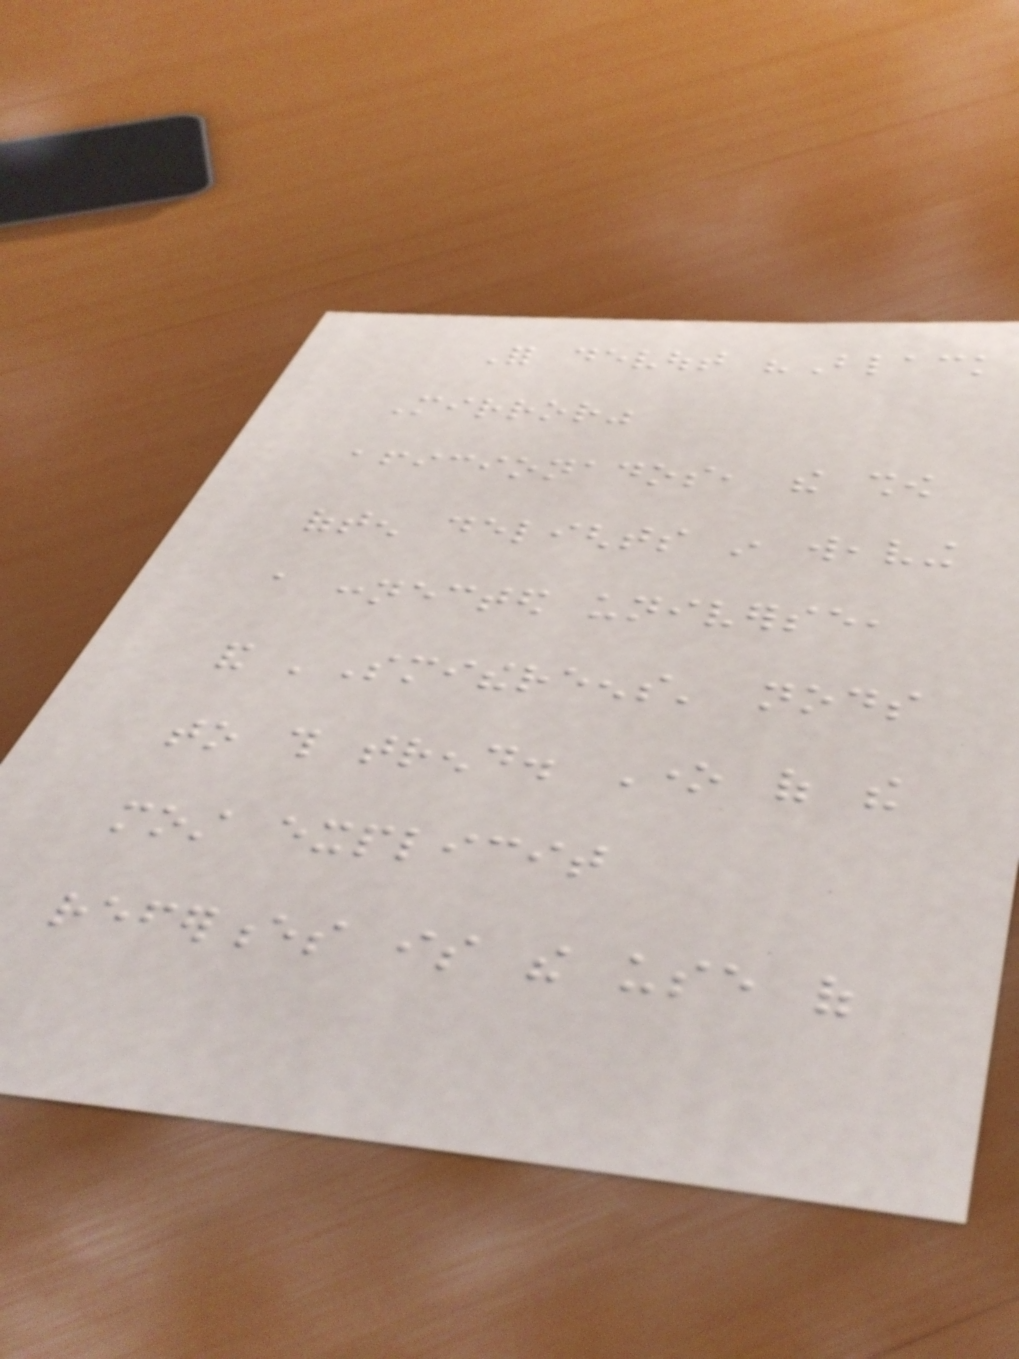For devout "Black
Mirror"
aficionados, the show
often delights in weaving
a connected universe,
and 'Smithereens' nods
to this trend. One of the
most explicit
references is the use of
